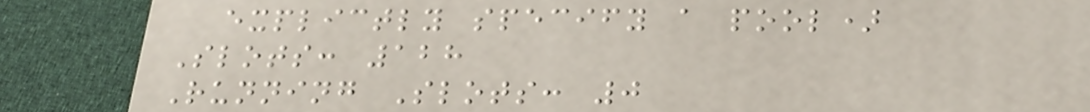explictly specify a pool)
Slots: 128
Running Slots: 0
